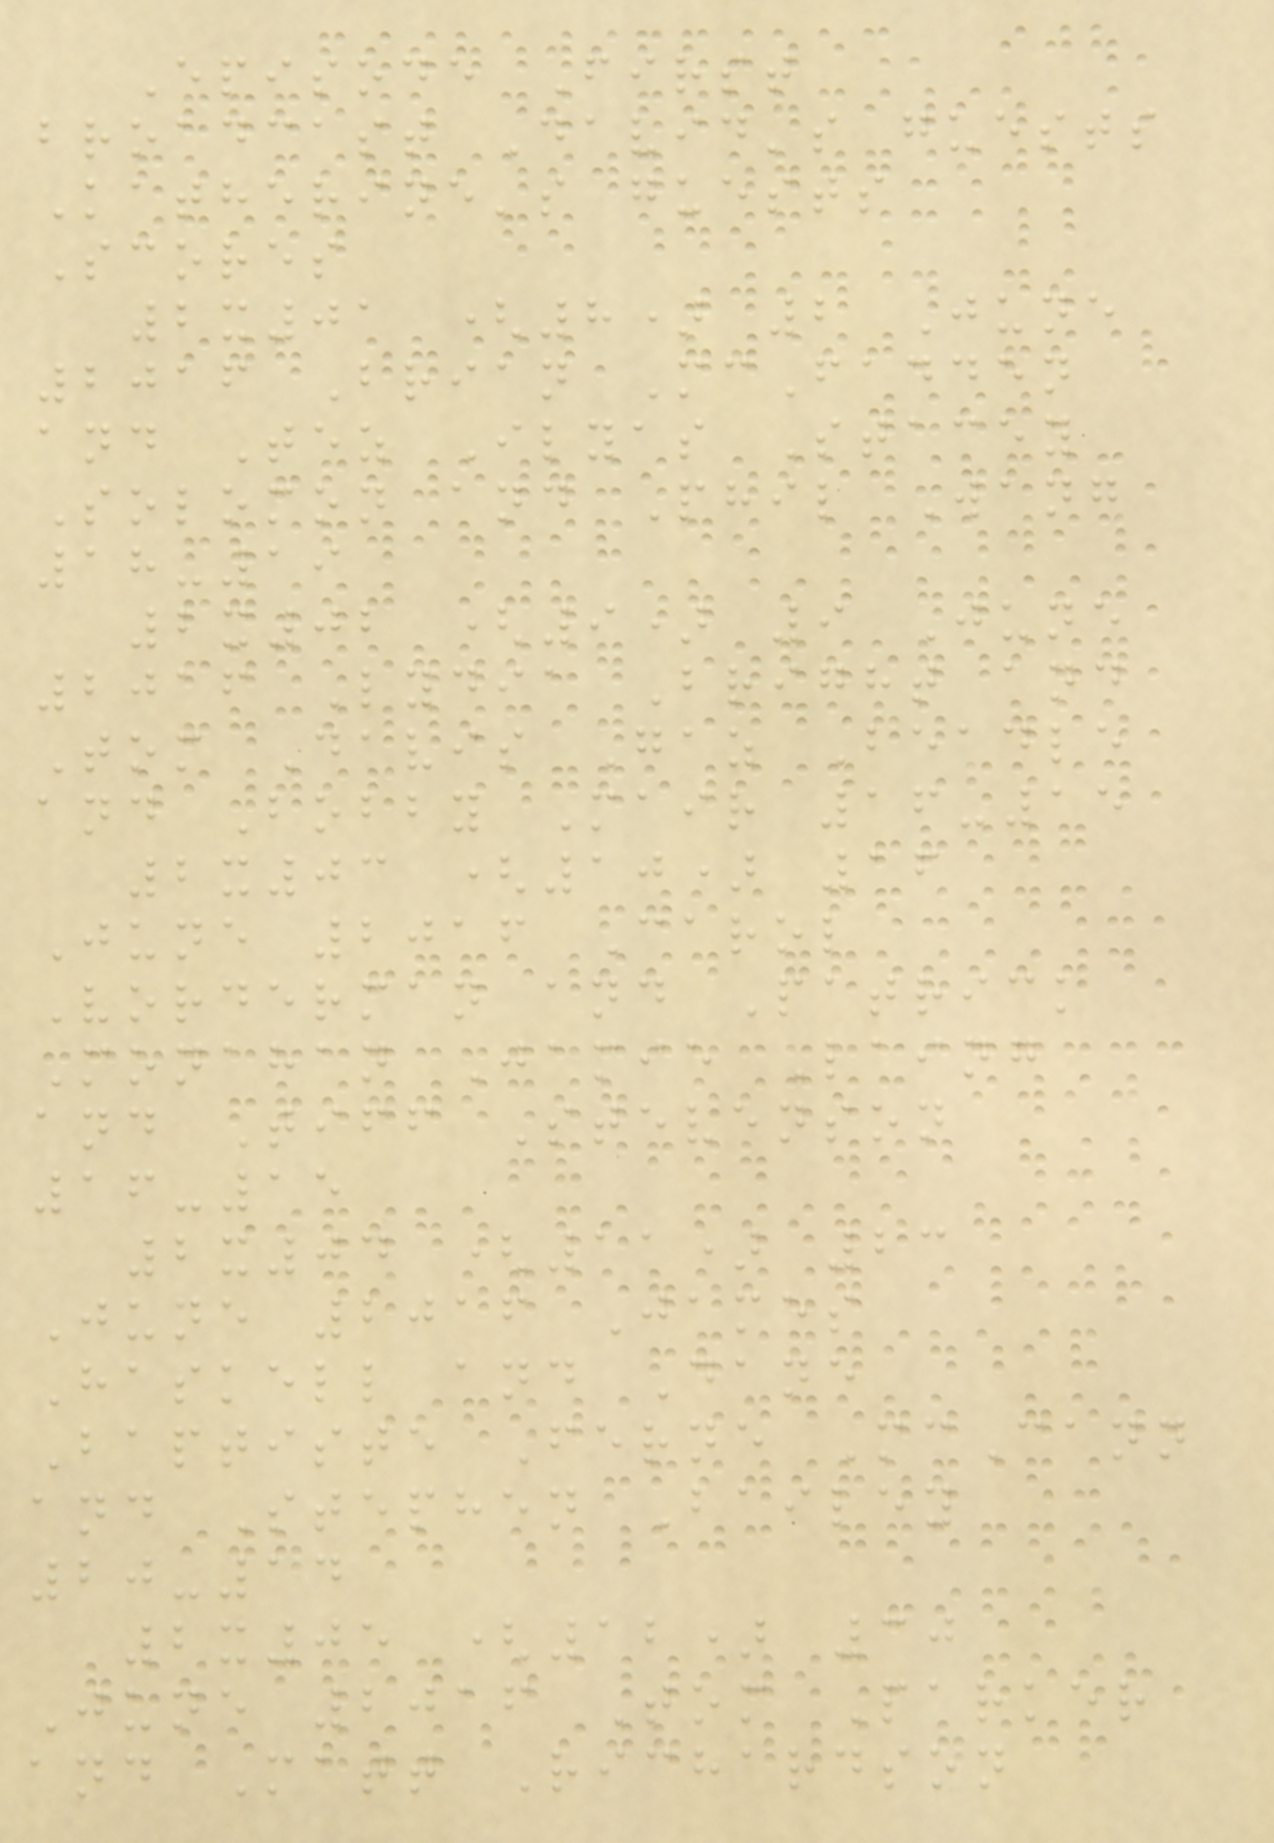Episode First
broadcast David's guests
Katherine's guests
Scores
2x01 (8) 2 June
2016 Brian McFadden
and Tez Ilyas Stacey
Solomon and Phil Wang
18-19
2x02 (9) 9 June
2016 Lydia Bright and
Tom Davis Gaz Beadle
and Bobby Mair 16-15
2x03 (10) 16
June 2016 Carol
Vorderman and Patrick
Monahan Jamie Laing
and Tiff Stevenson
16-15
2x04 (11) 23
June 2016 James
Haskell and Dane
Baptiste Ferne McCann
and Stephen Bailey
20-14
2x05 (12) 30
June 2016 Tom Parker
and Matt Richardson
